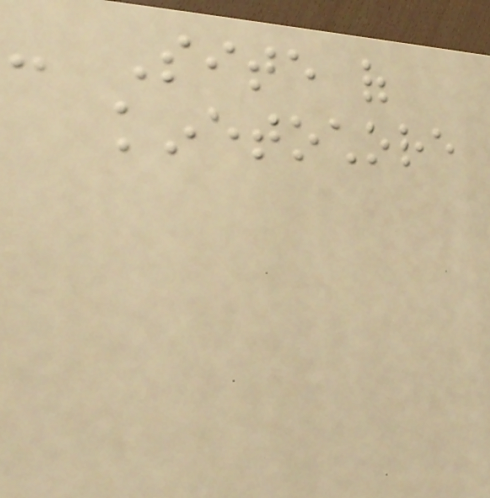- Site of
kinetochore
